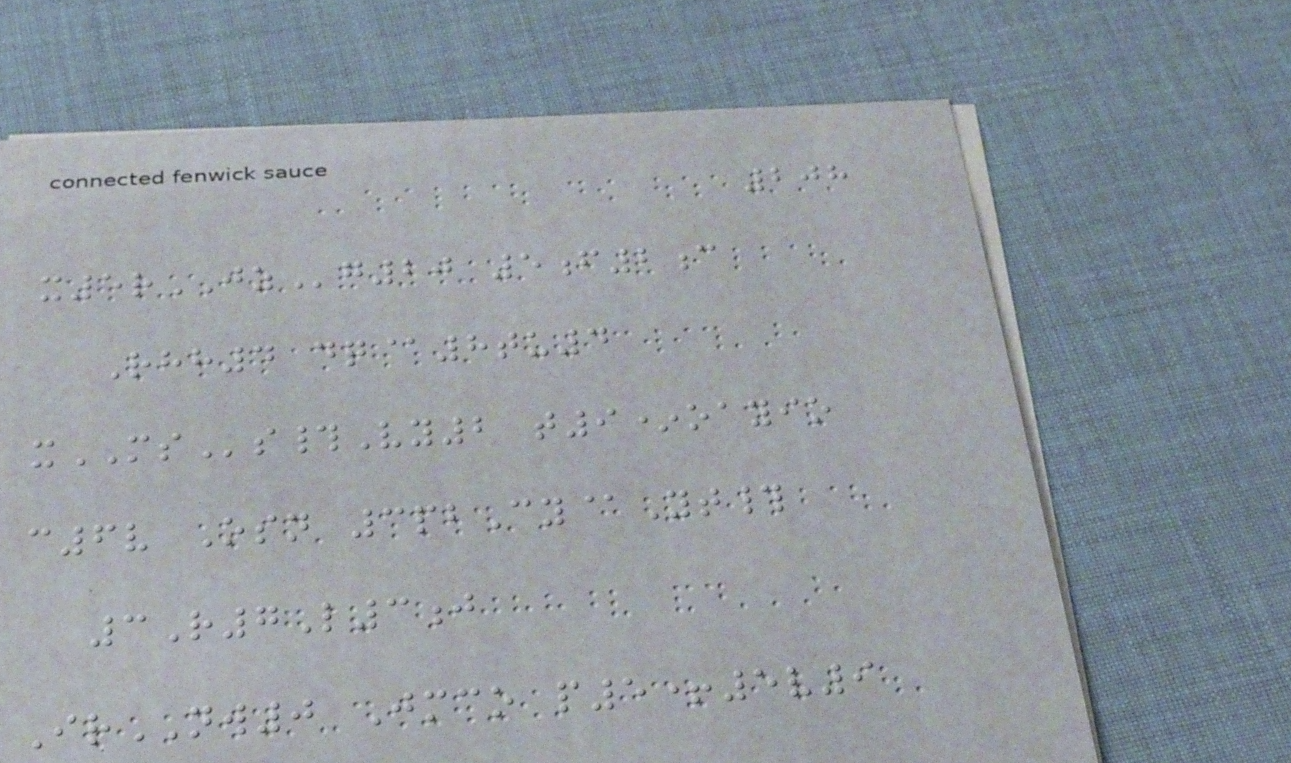208
x5rJZg20 5f2c
Rhh4 dq@8tu4
xMSs#Vy2 t9*oayio
c6v Osn 3pbCy@Yt#
3R7L3j
IrNW0 Jmco p5+5v9
